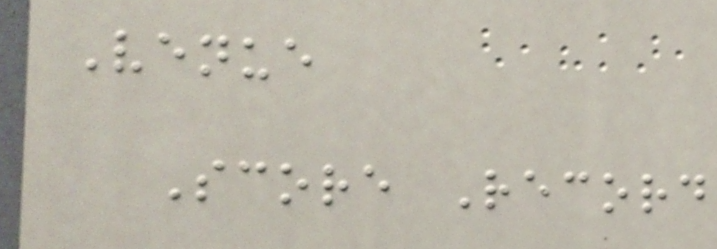Venue
Score Record
